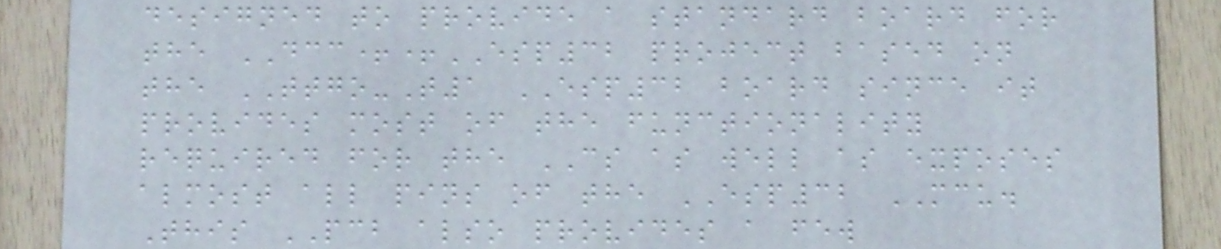designed to provide a standard board for
the DCC++ESP32 project based on
the TTGO-T1 ESP32 board since it
provides most of the functionality
required for the CS as well as exposes
almost all pins of the ESP32 MCU.
This PCB also provides a few
